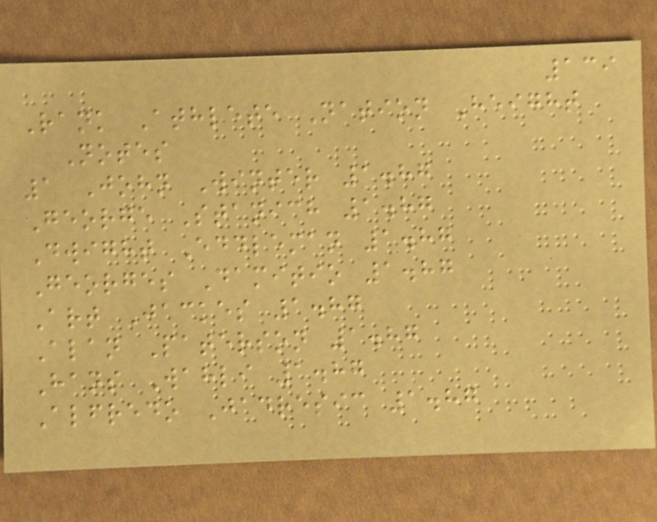139
Rank Athlete Nation Height
Notes
1 John Winter 1.87
George Stanich 1.87
Dwight Eddleman 1.87
Georges Damitio 1.87
Art Jackes 1.87
Alan Paterson 1.87
Hans Wahli 1.87
Alfredo Jadresic 1.87
